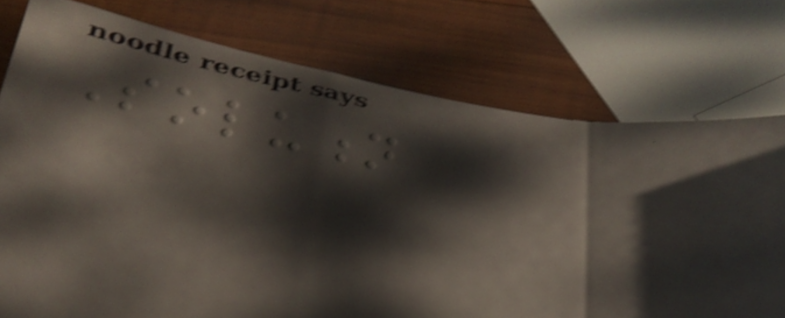Solution
